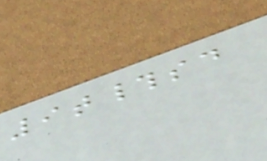9t#sd
